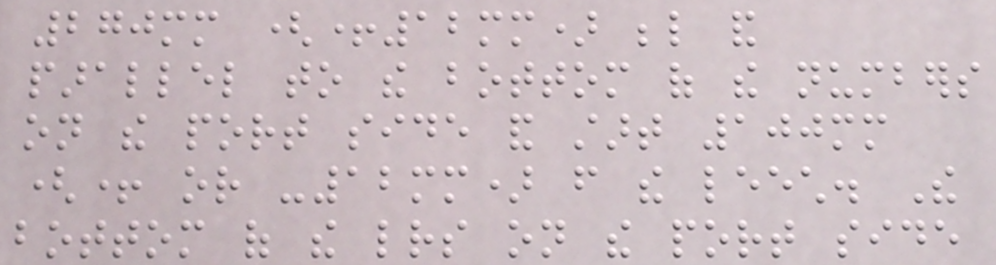270mm (+12mm) below and
parallel to the bottom of the numbers
on the port side and start 100mm
(+ or -12mm) from the leech. The
bottom of the letters on the port side
